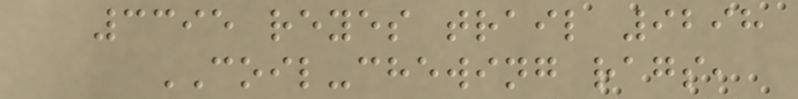3395 reyes trail 9298
COIL-chewing rags,
